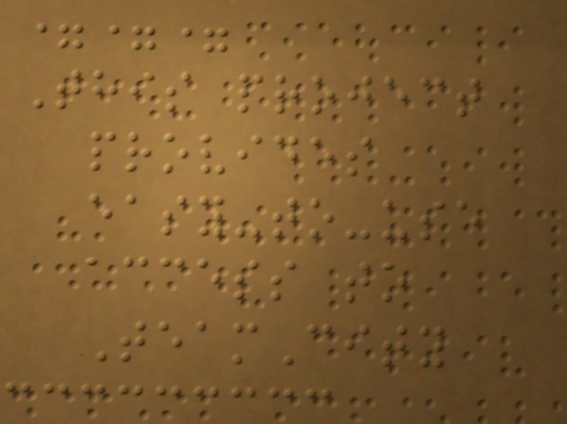===
This project
provides
easy-to-use
access to
TeamCity
